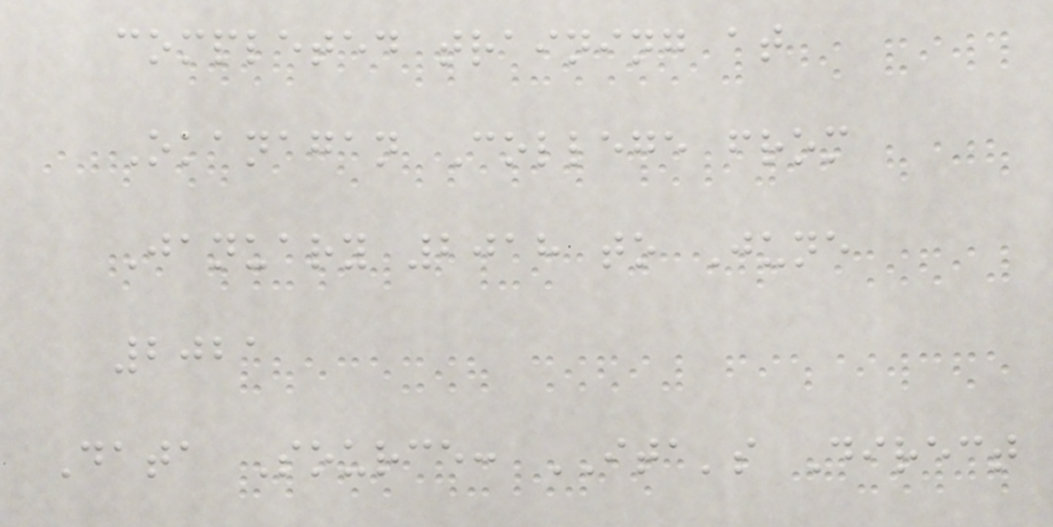completed training at
Okanagan College from
January 2018 to June
2021
Data Source: ITA's Direct
